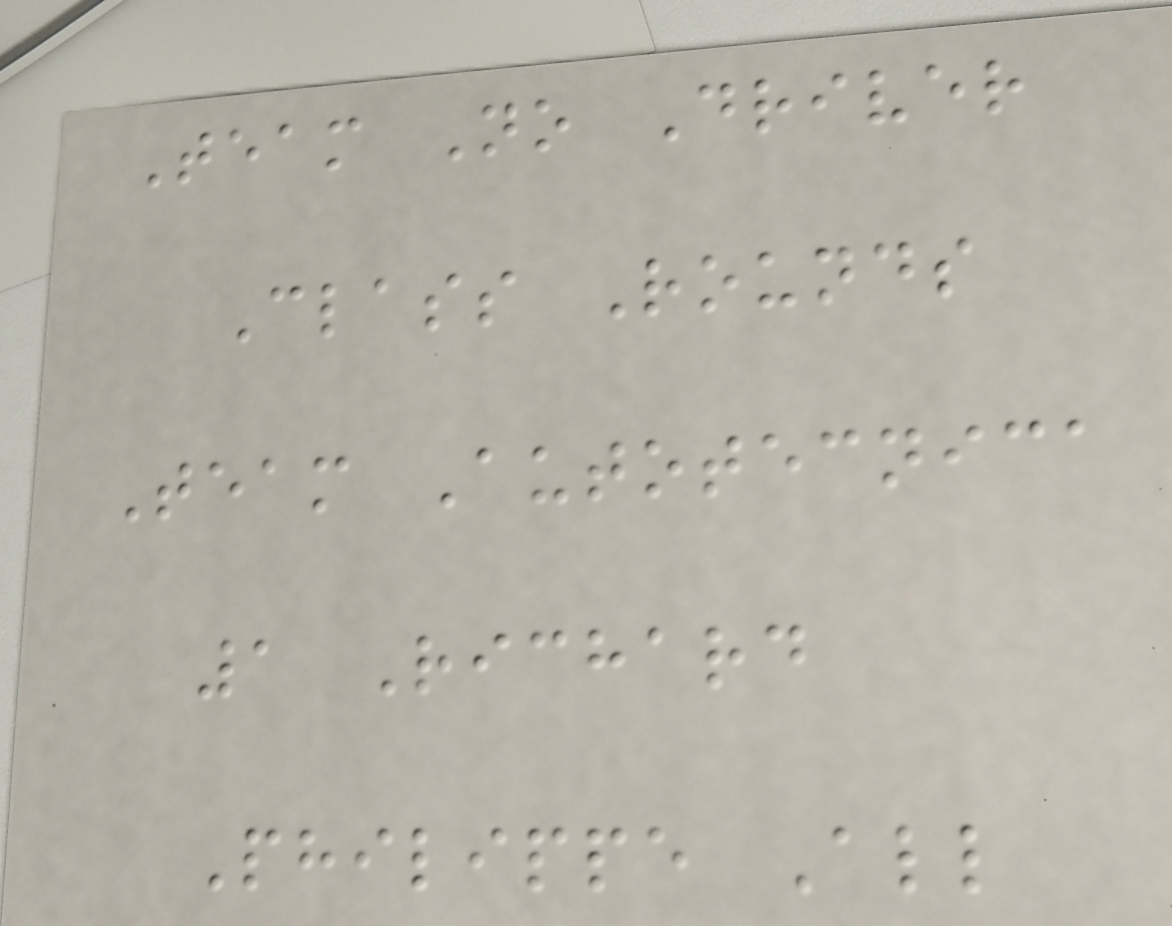Team No Driver
Class Rounds
Team Autotecnica
1 Richard
Philippe All
